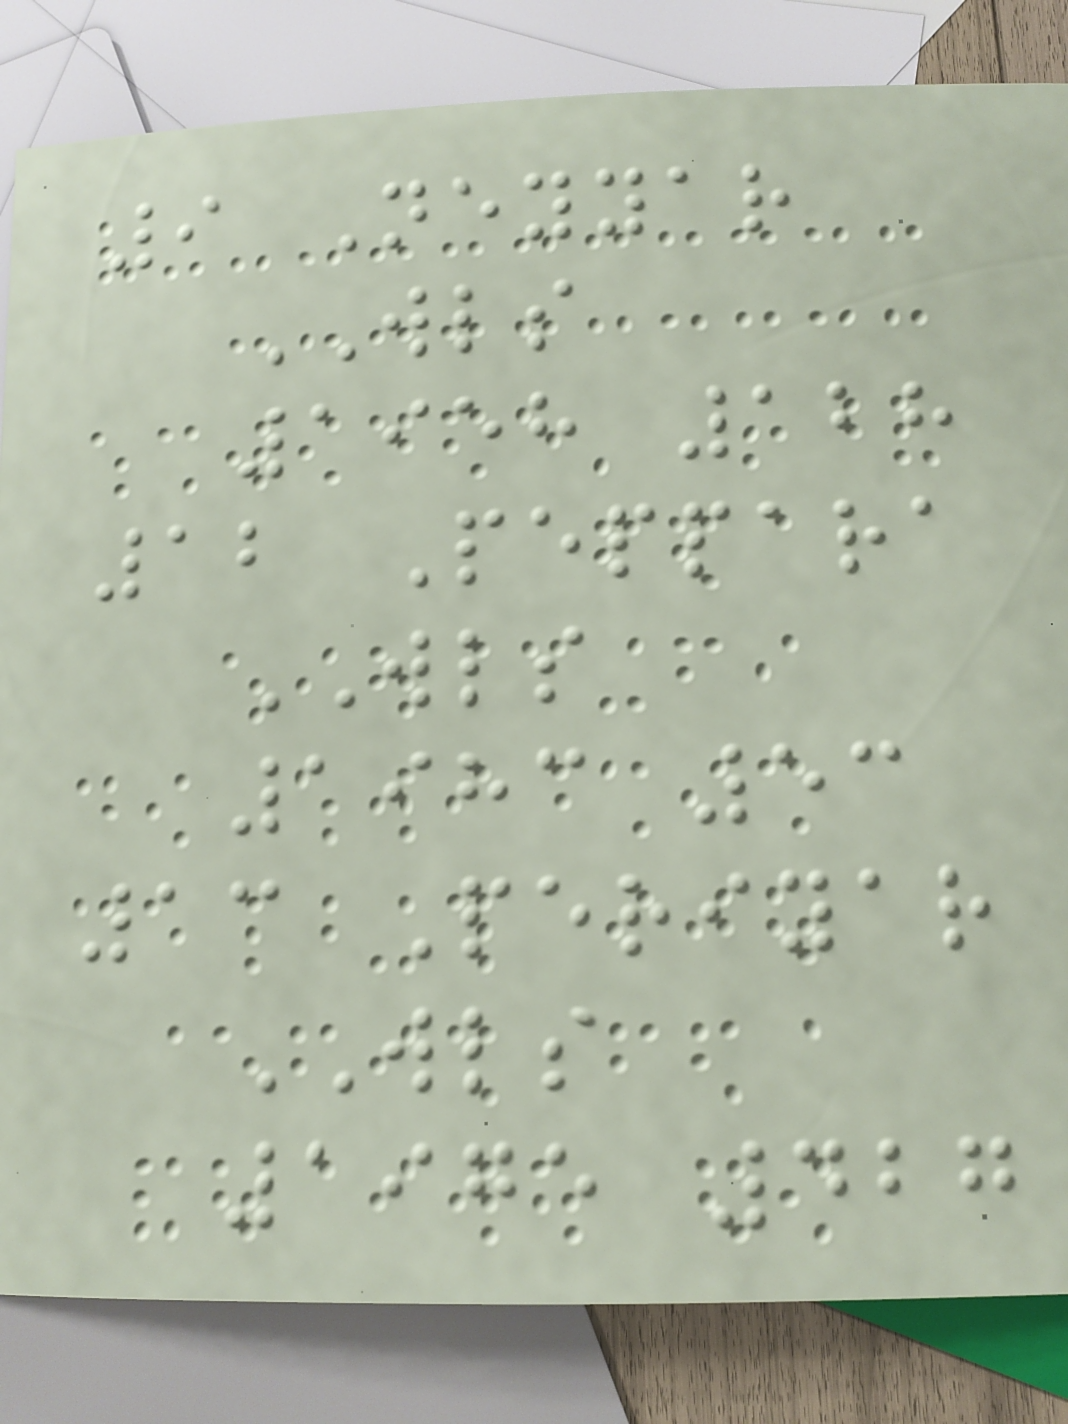9 Neyyar
WLS
1958 128
12 Peppara
WLS
1983 53
13 Periyar
WLS
1975 427
